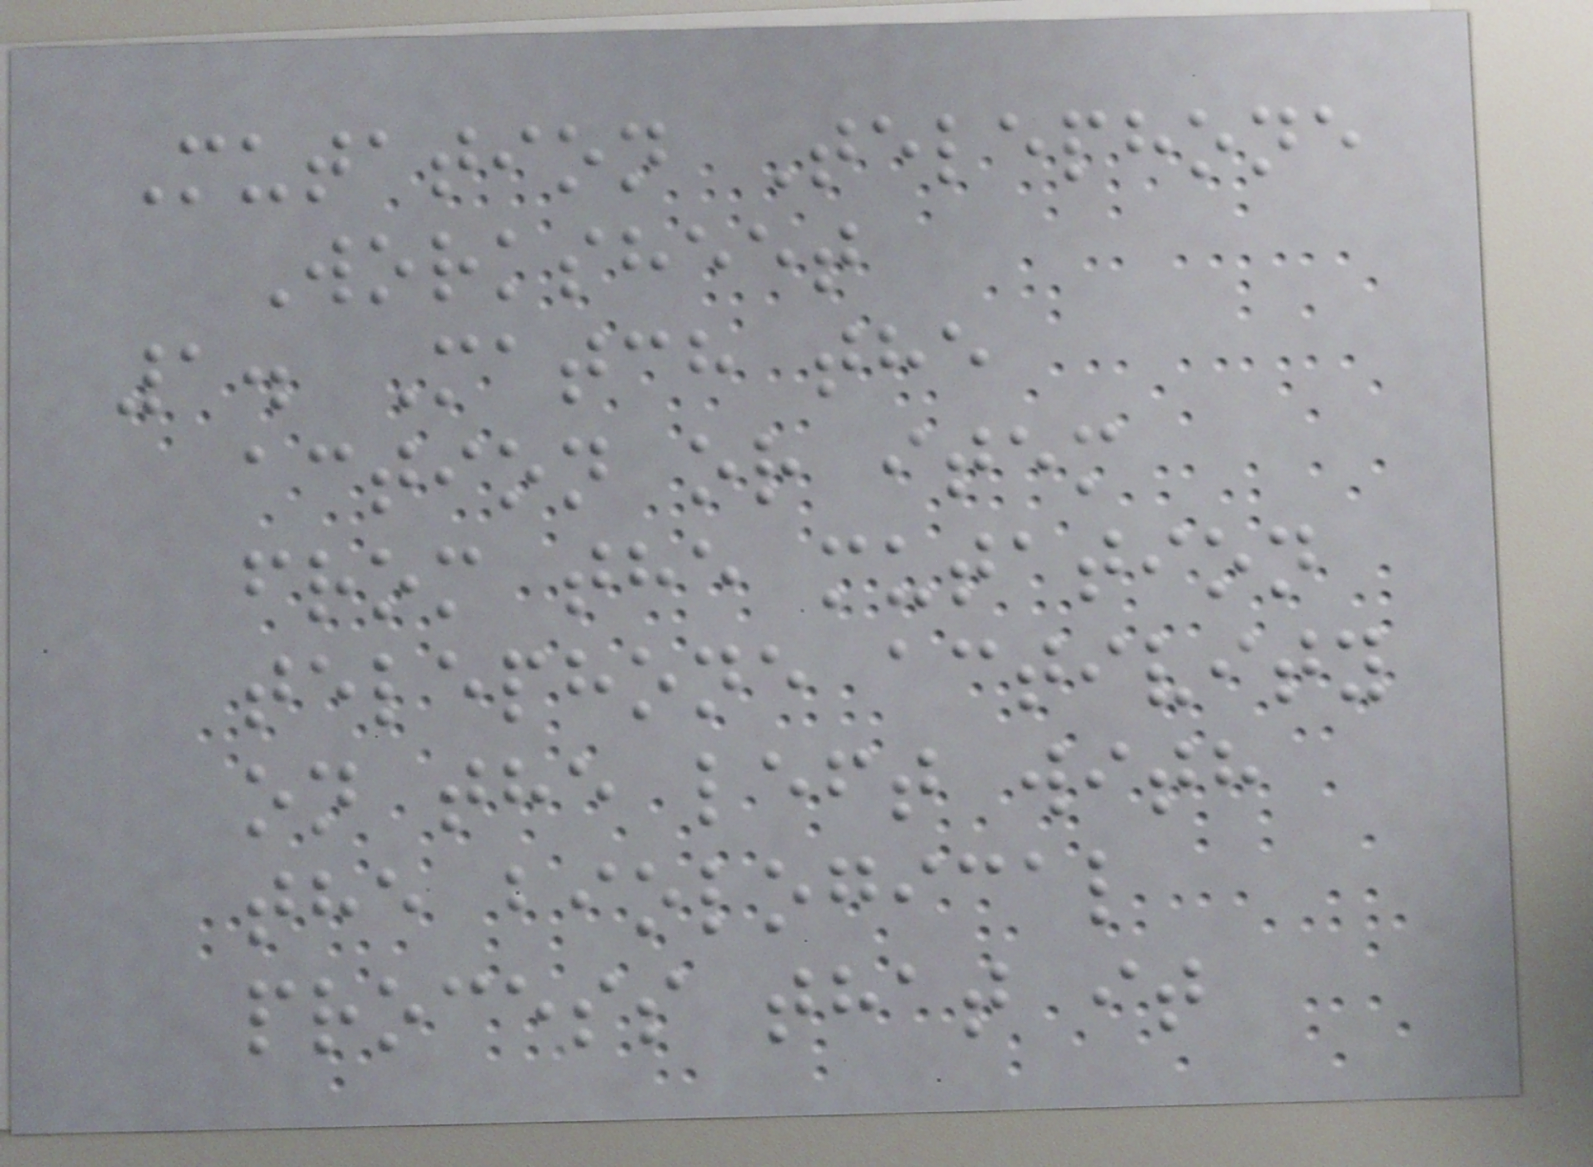Mutation Telephone
Worksheet
1. Match the
action or item
from the mutation
telephone activity
on the left with
the biological
process that it
